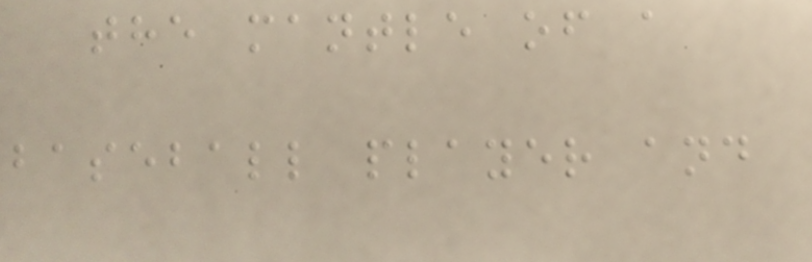the mantle of a
baseball player and
